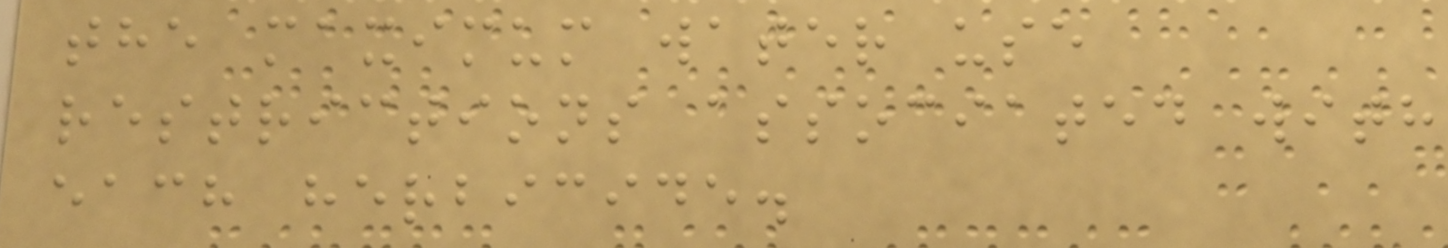the maximum water use
restrictions associated with
each herbicide.
